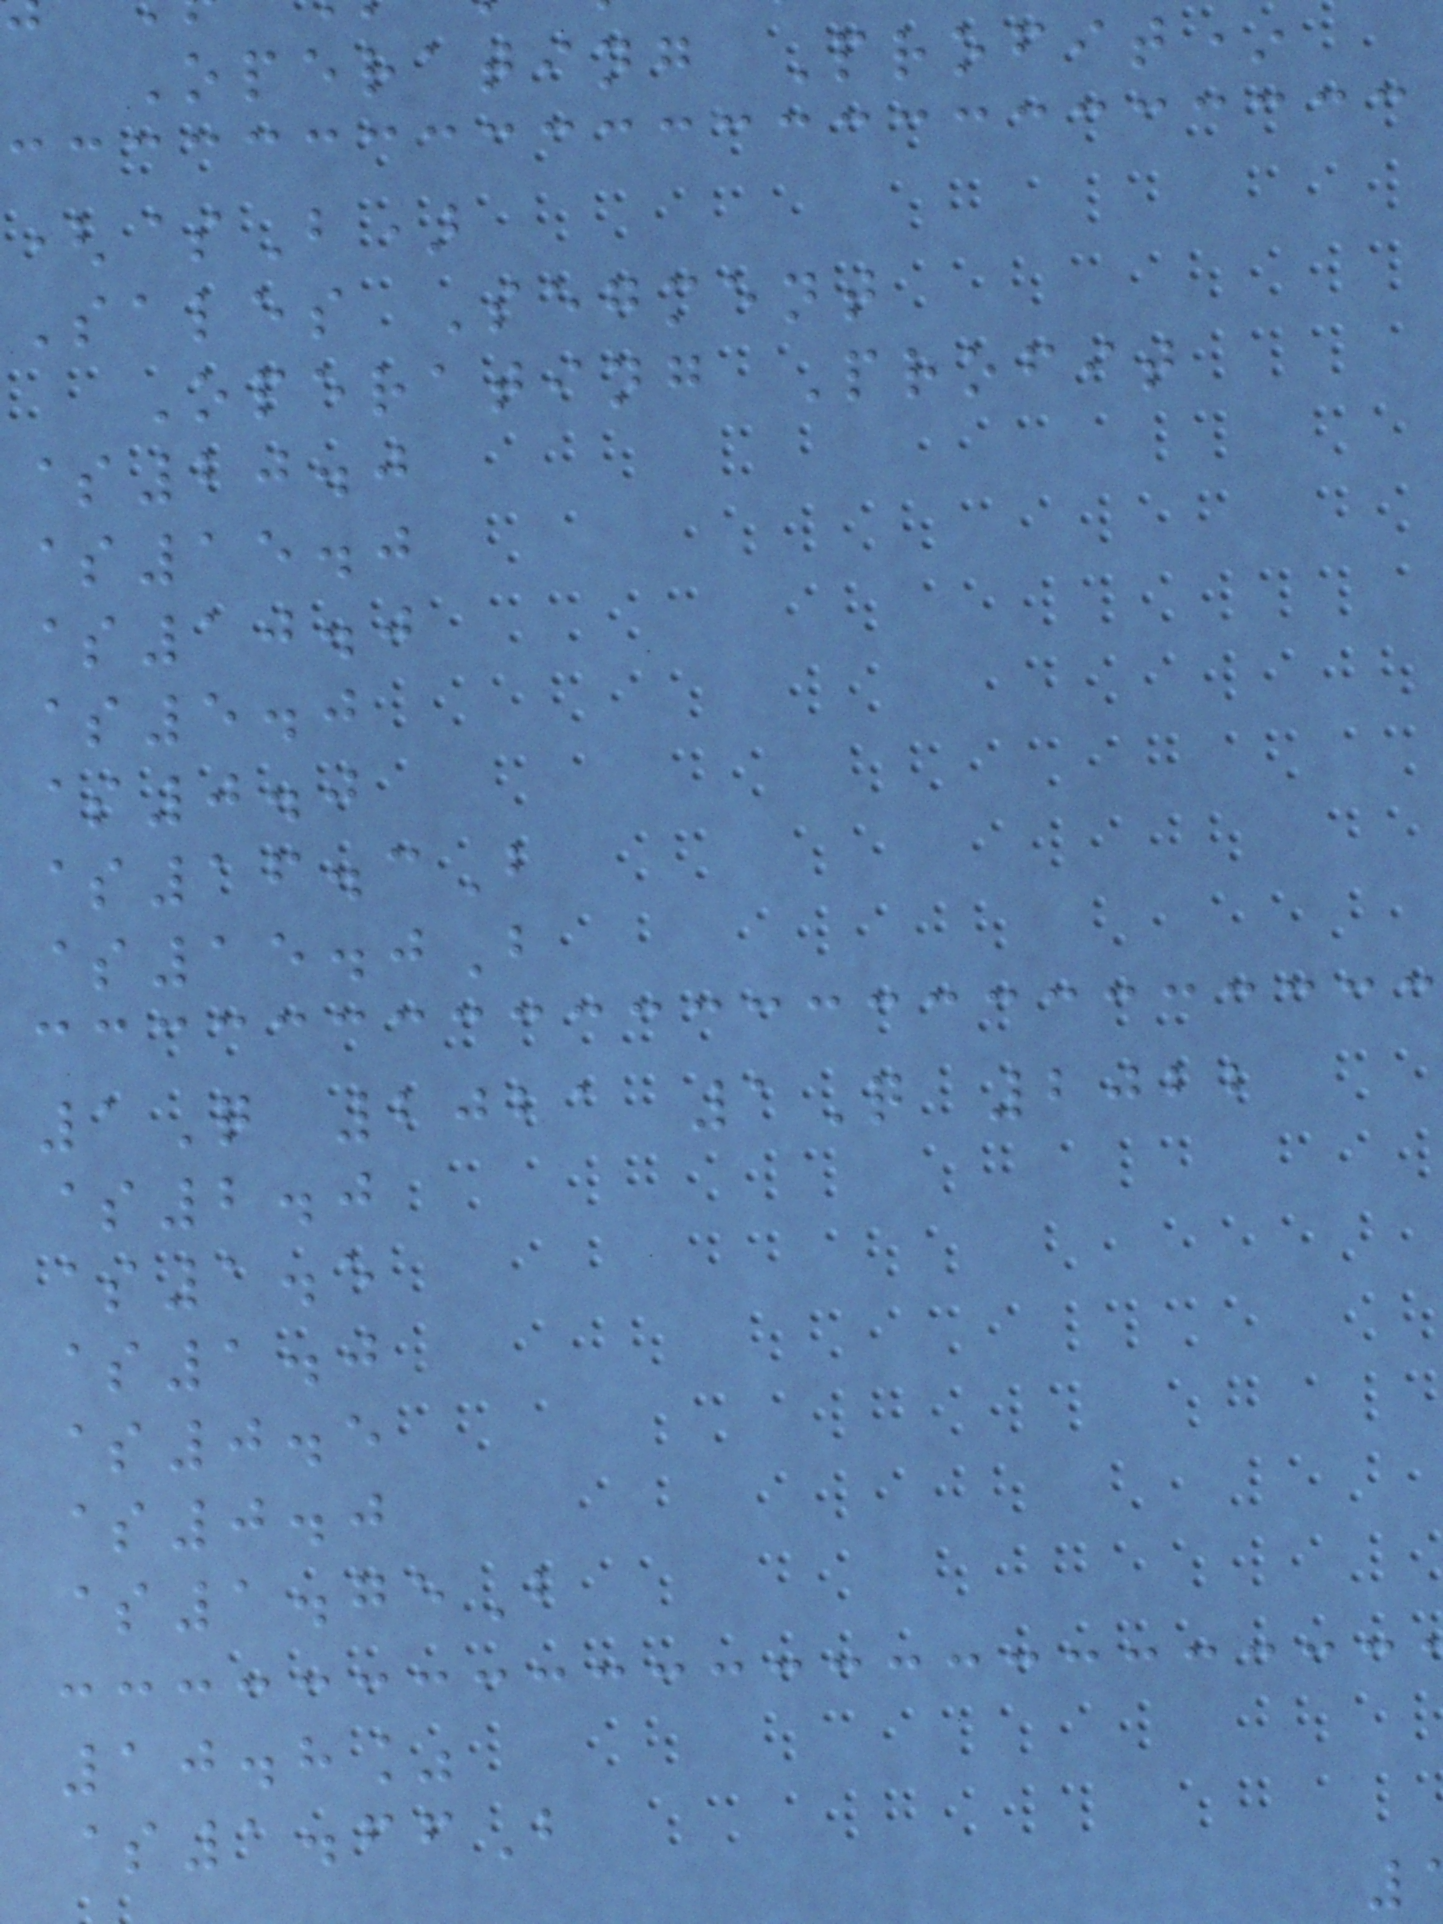Operating Profit*
($B)
Sales Segment
Operating Profit
$20.0
$15.0
$10.0
$5.0
$0.0
$16.3B
$15.0B
1Q 2021 1Q 2022
$2.0
$1.5
$1.0
$0.5
$0.0
$1.75B
10.8%
$1.66B
